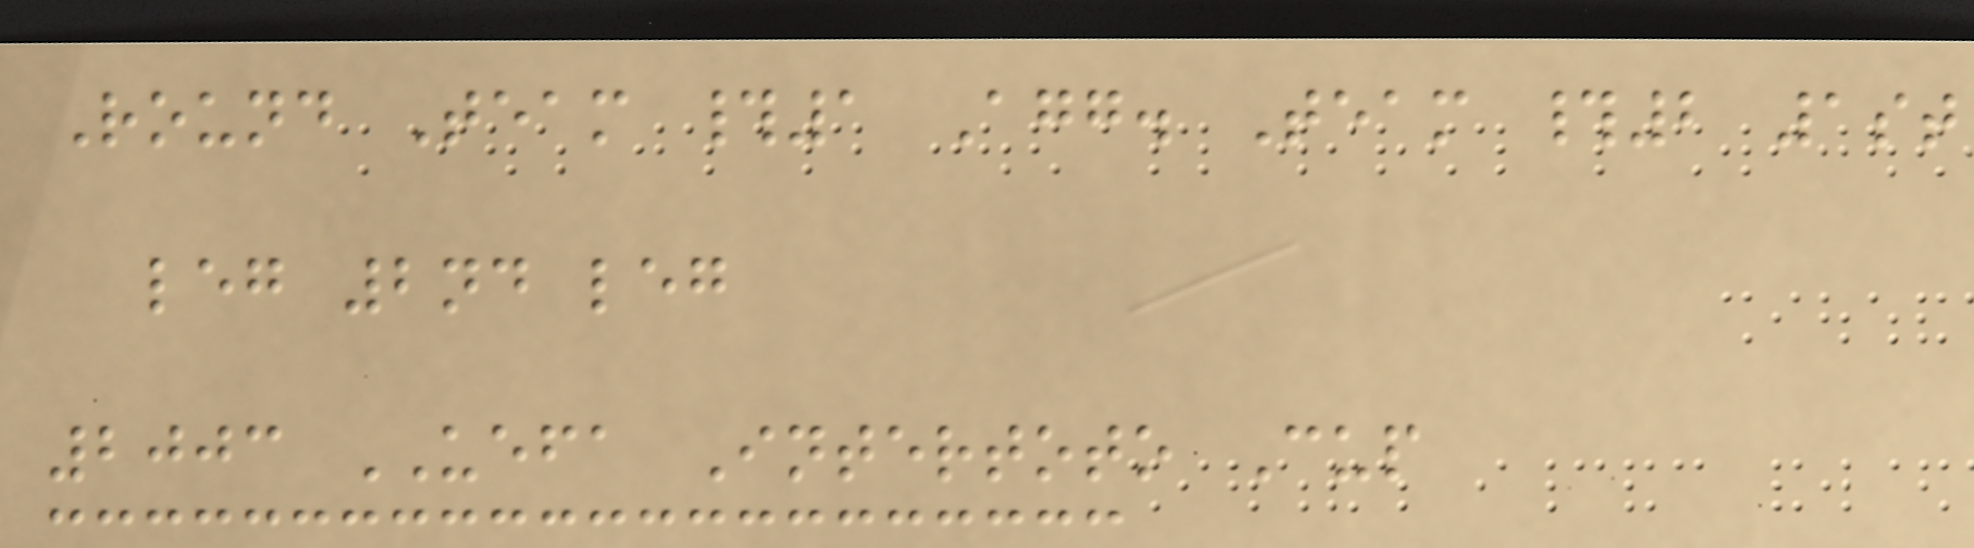Round Team #1 Agg. Team #2 1st
leg 2nd leg
2003 UEFA Intertoto Cup
